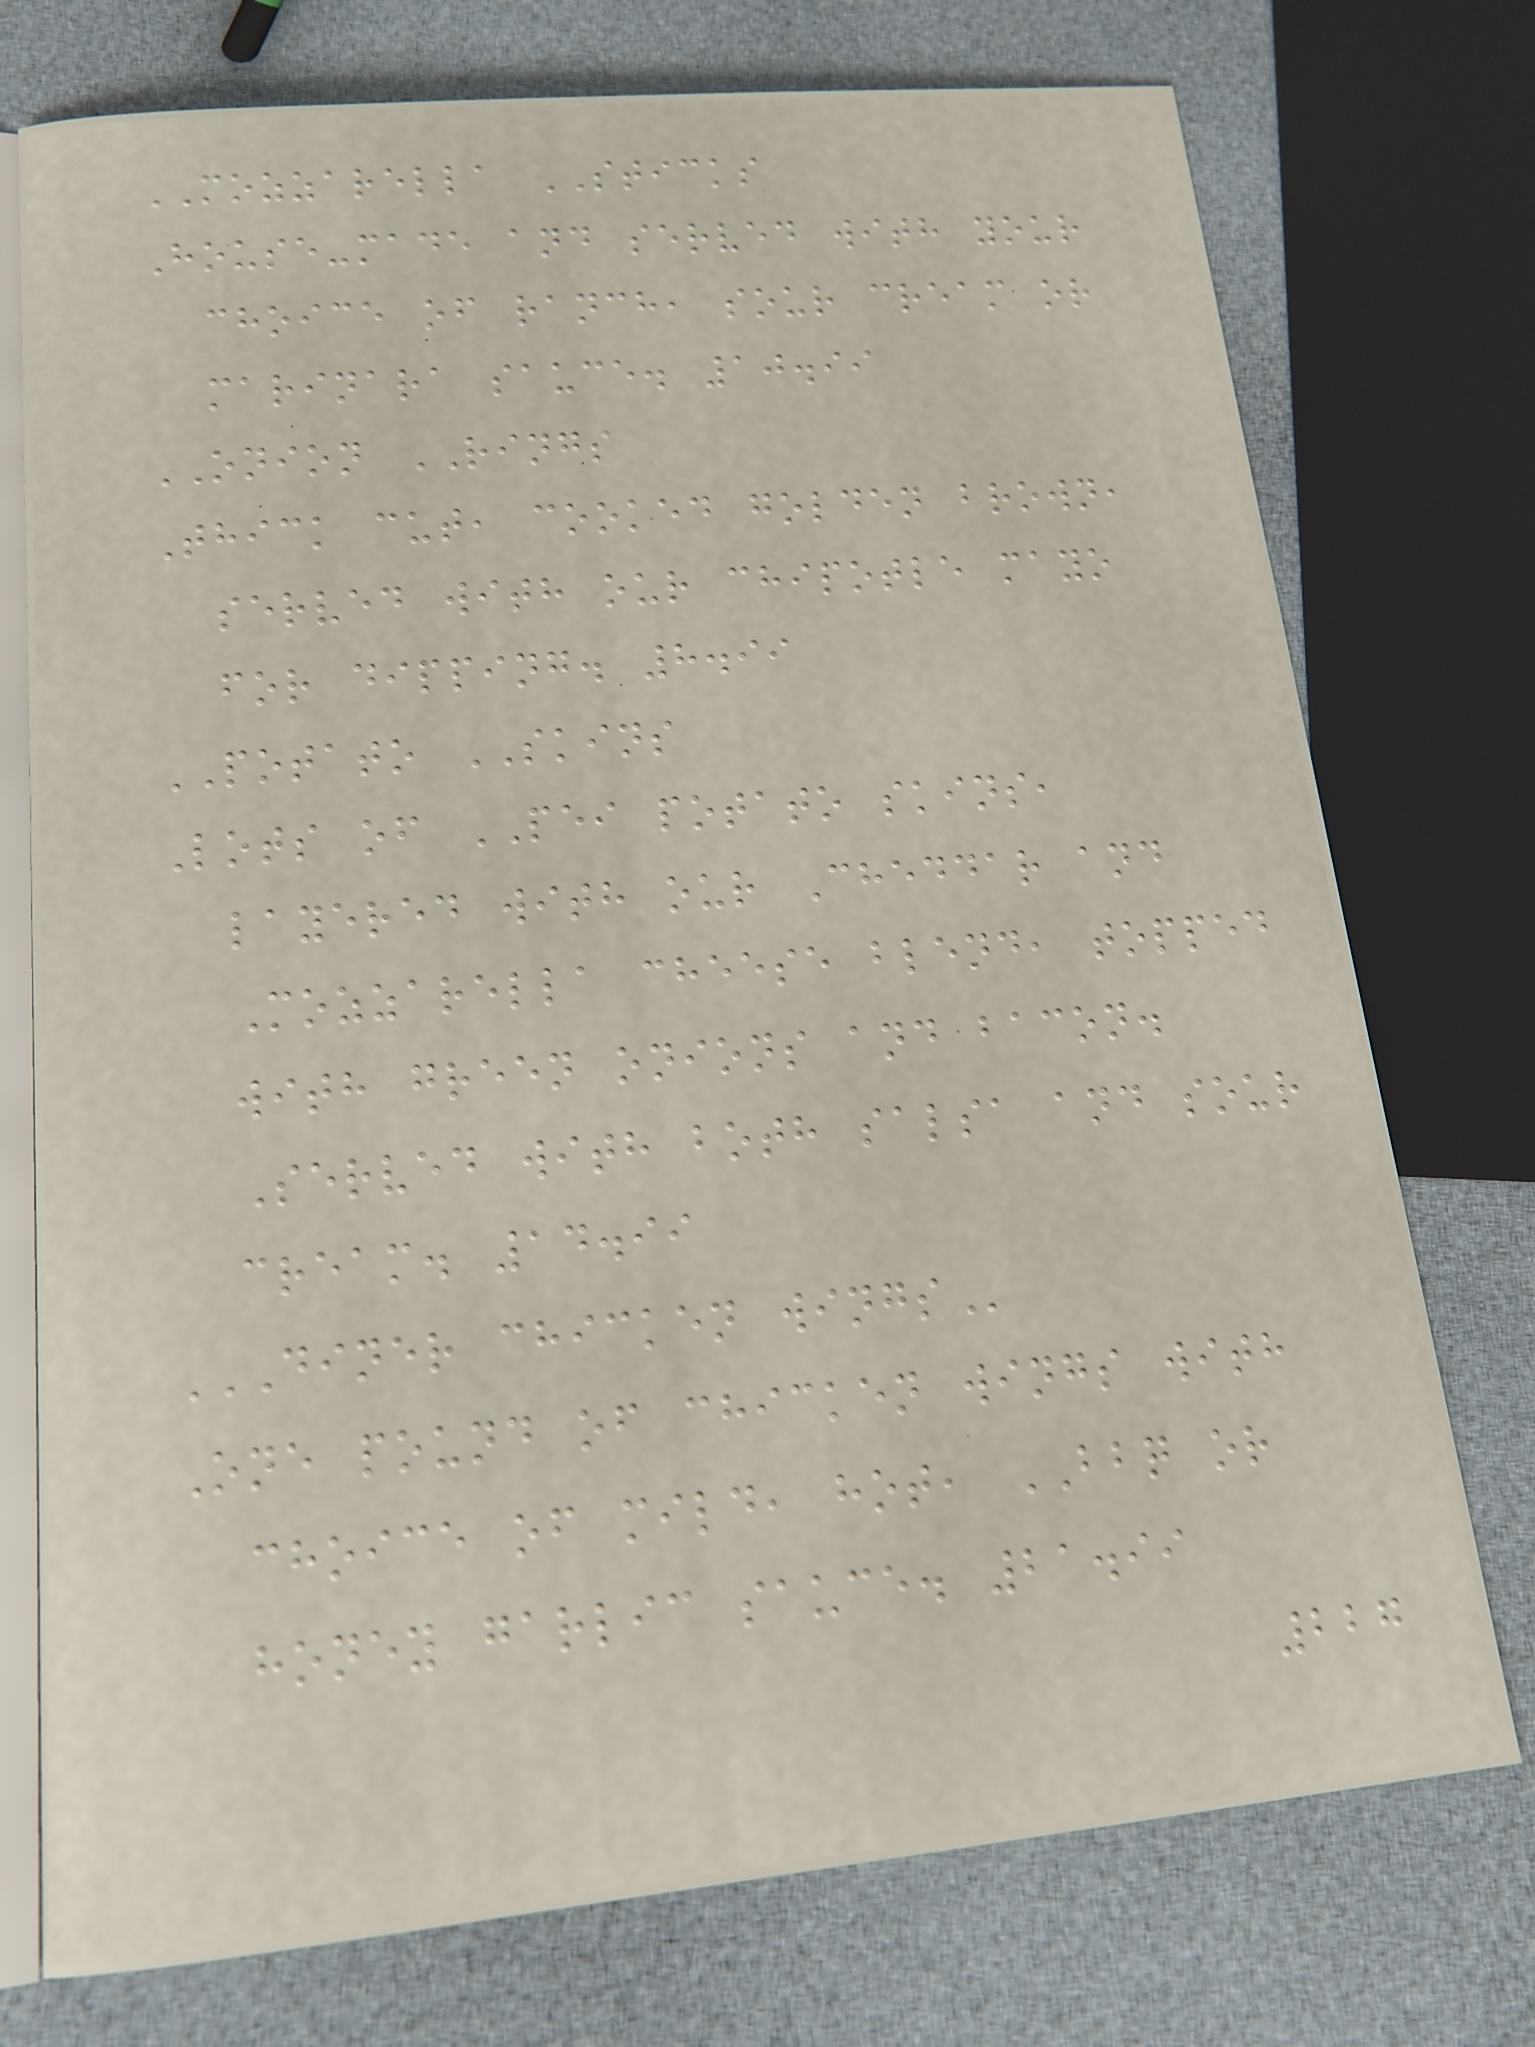MOZZARELLA STICKS
House-made and served with your
choice of ranch, sour cream or
marinara sauce. 10.99
ONION RINGS
Thick cut, cooked golden brown,
served with our chipotle mayo
for dipping. 8.99
POTATO SKINS
Lots of PEI potato skins,
layered with our Cheddar and
Mozzarella cheese blend, topped
with green onions and bacon.
Served with both salsa and sour
cream. 14.99
DINER CHICKEN WINGS
One pound of chicken wings with
choice of mild, hot, BBQ or
honey garlic sauce. 21.99
227
